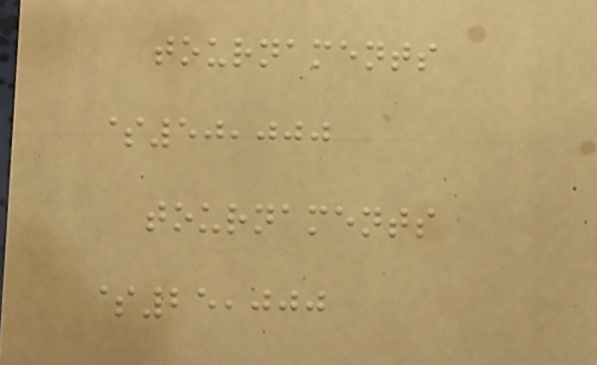tournaments
$50,000
tournaments
$25,000
